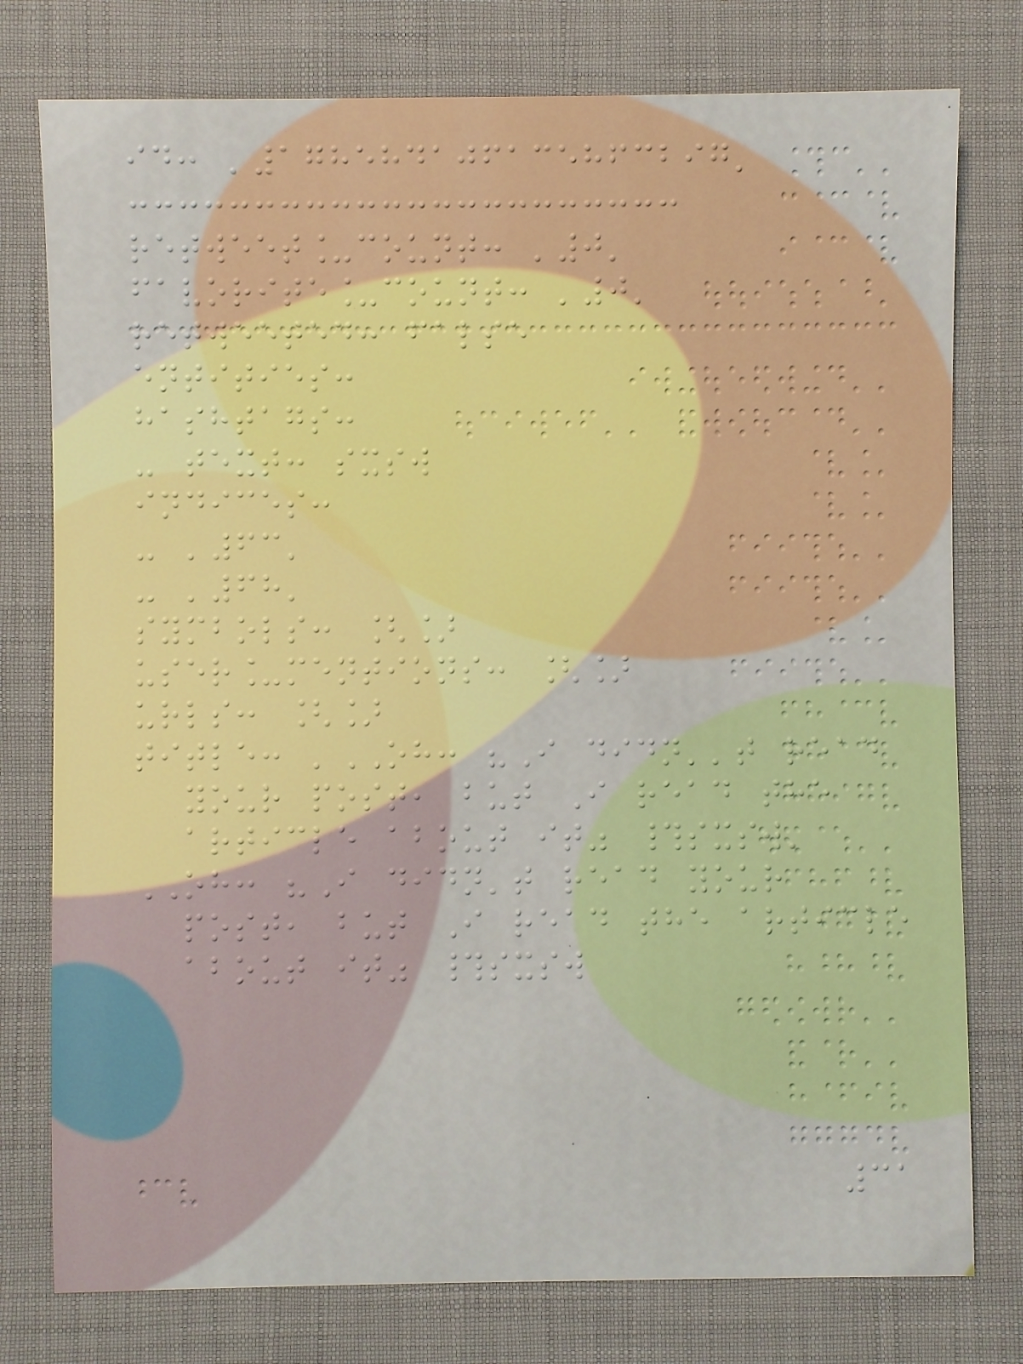id: '178584106135863297'
retweet_count: '0'
favorite_count: '0'
retweeted: false
entities:
hashtags:
- text: sxsw
indices:
- '63'
- '68'
symbols: []
user_mentions: []
urls: []
title: 'OH: "I didn''t read
your post, but I read the
article about it" #sxsw'
OH: "I didn't read your
post, but I read the article
about it" #sxsw
31
